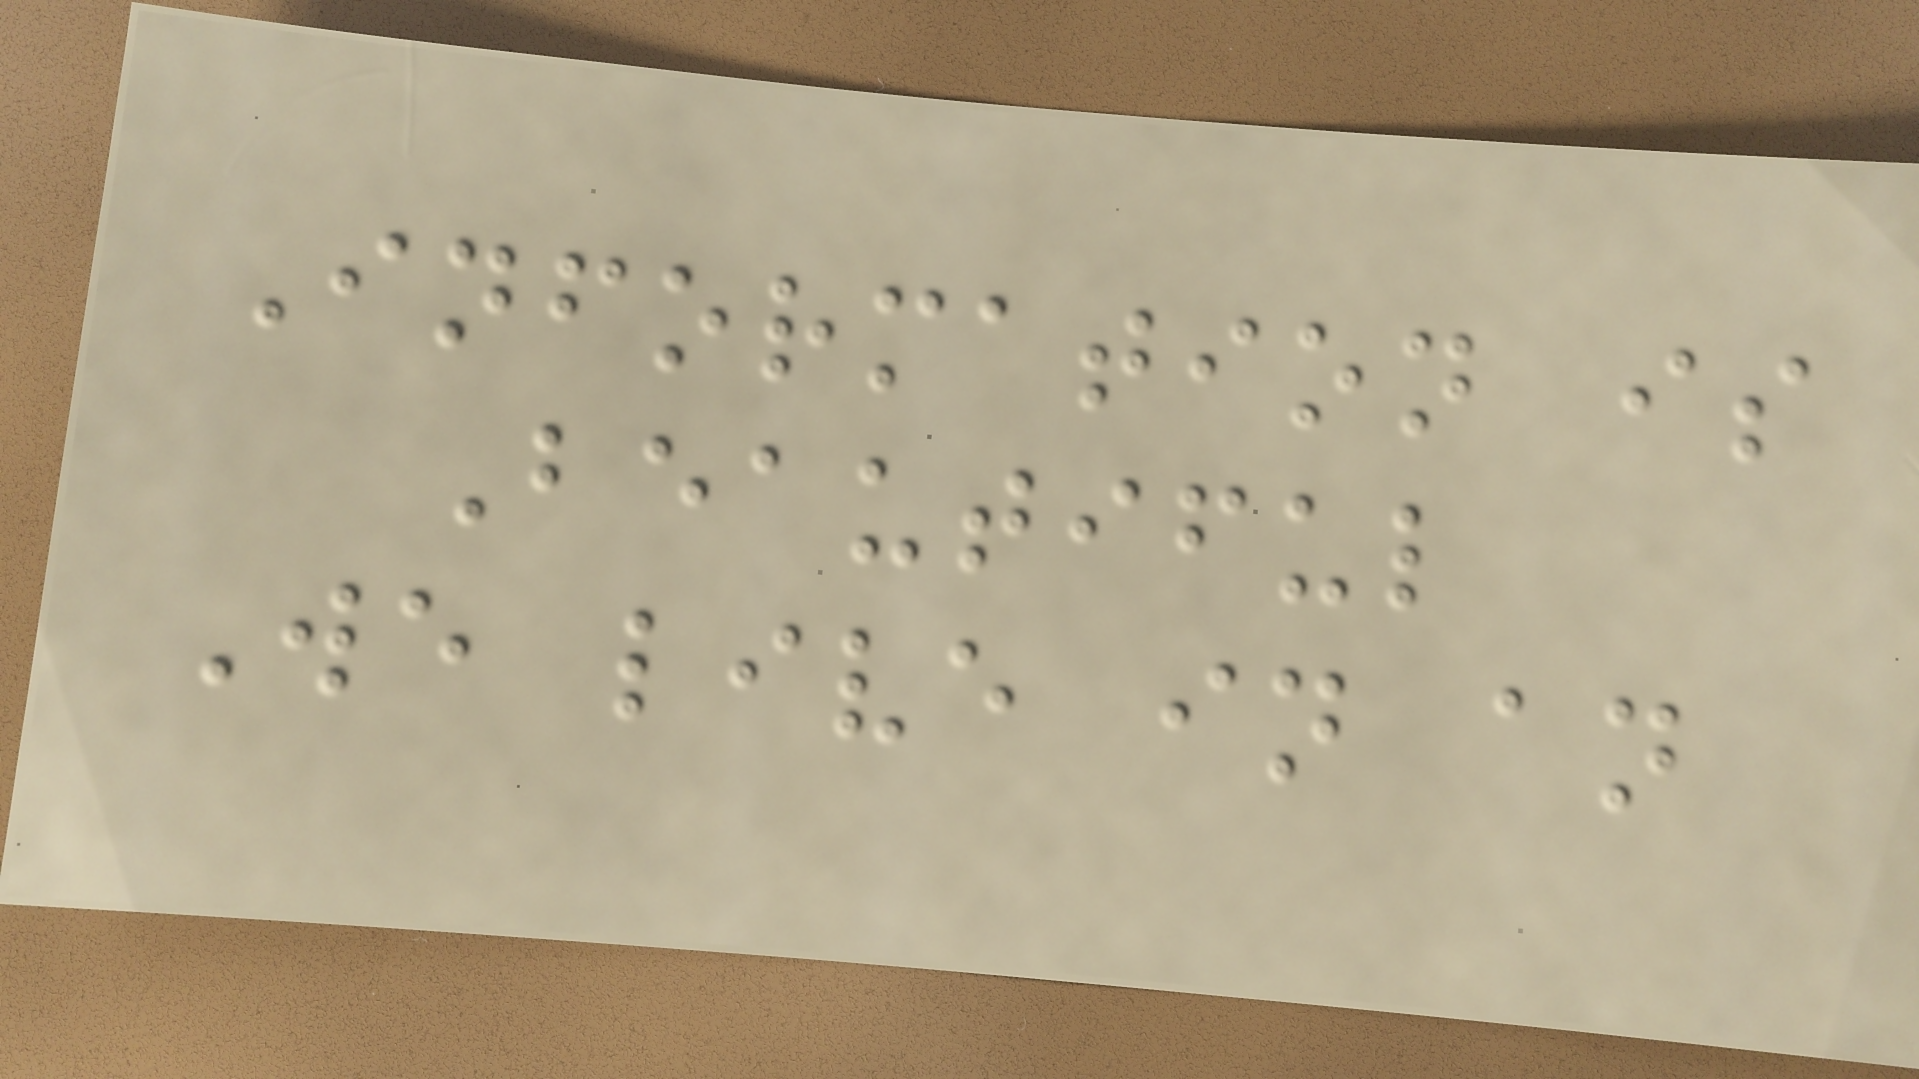Information is
Beautiful
We live in an
